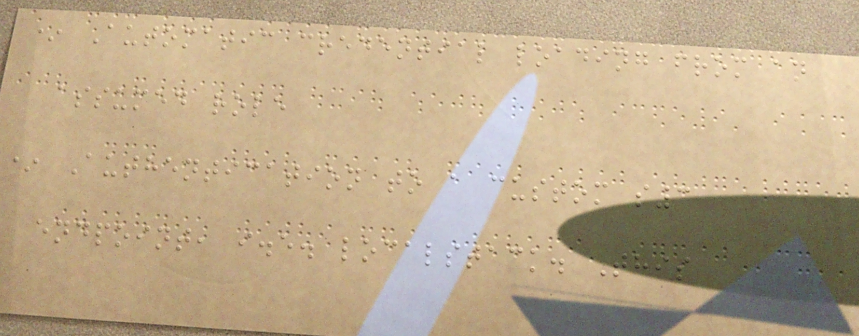* Automatic credential loading from an
assumed role
* Authentication to a custom s3
endpoint, i.e. localstack. This
